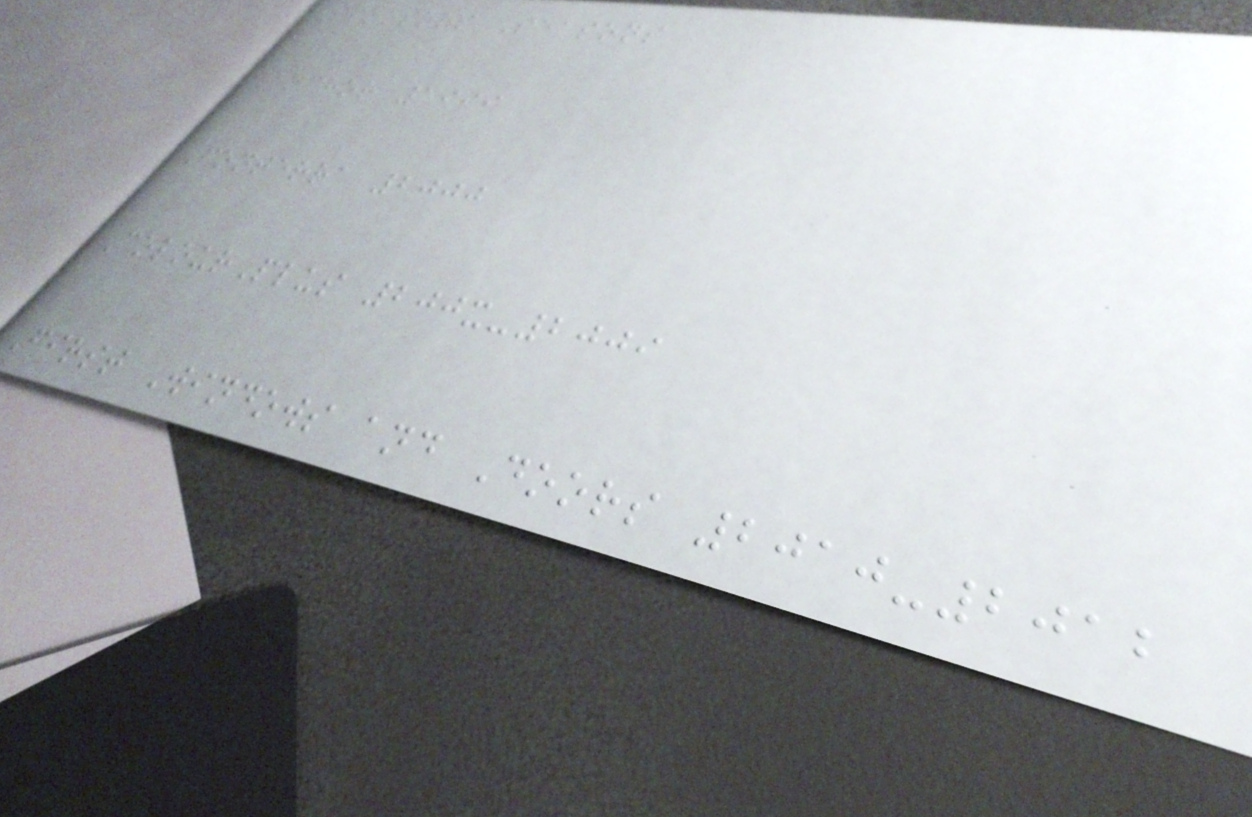Sponsors Seasons
Anchor 1999
Fonterra 2000
ColourPlus 200x-2009
First Windows and Doors 2010-2012
